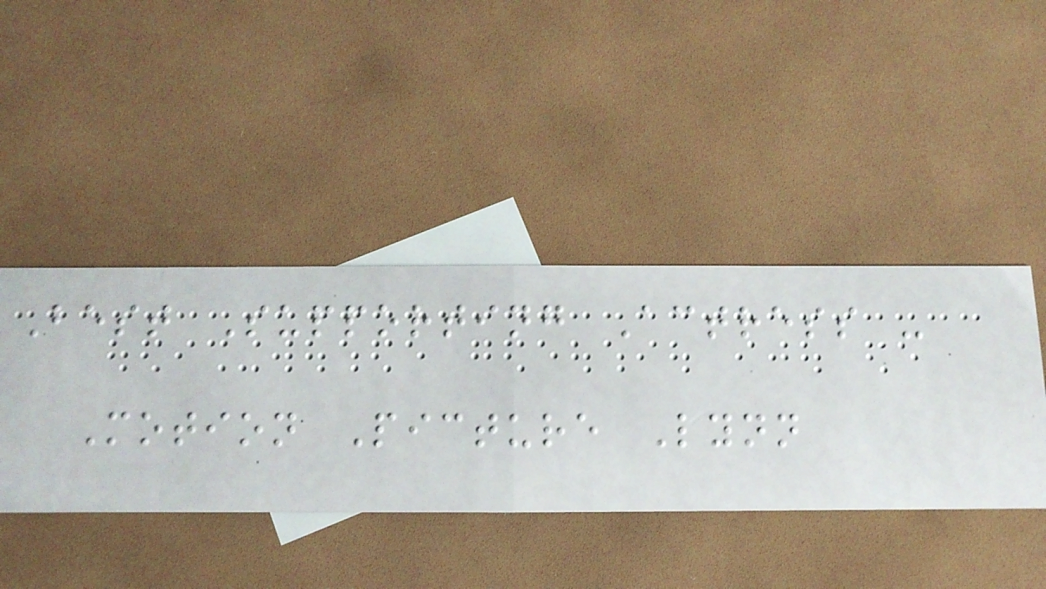Best Supporting Actress -
Motion Picture Lynn
